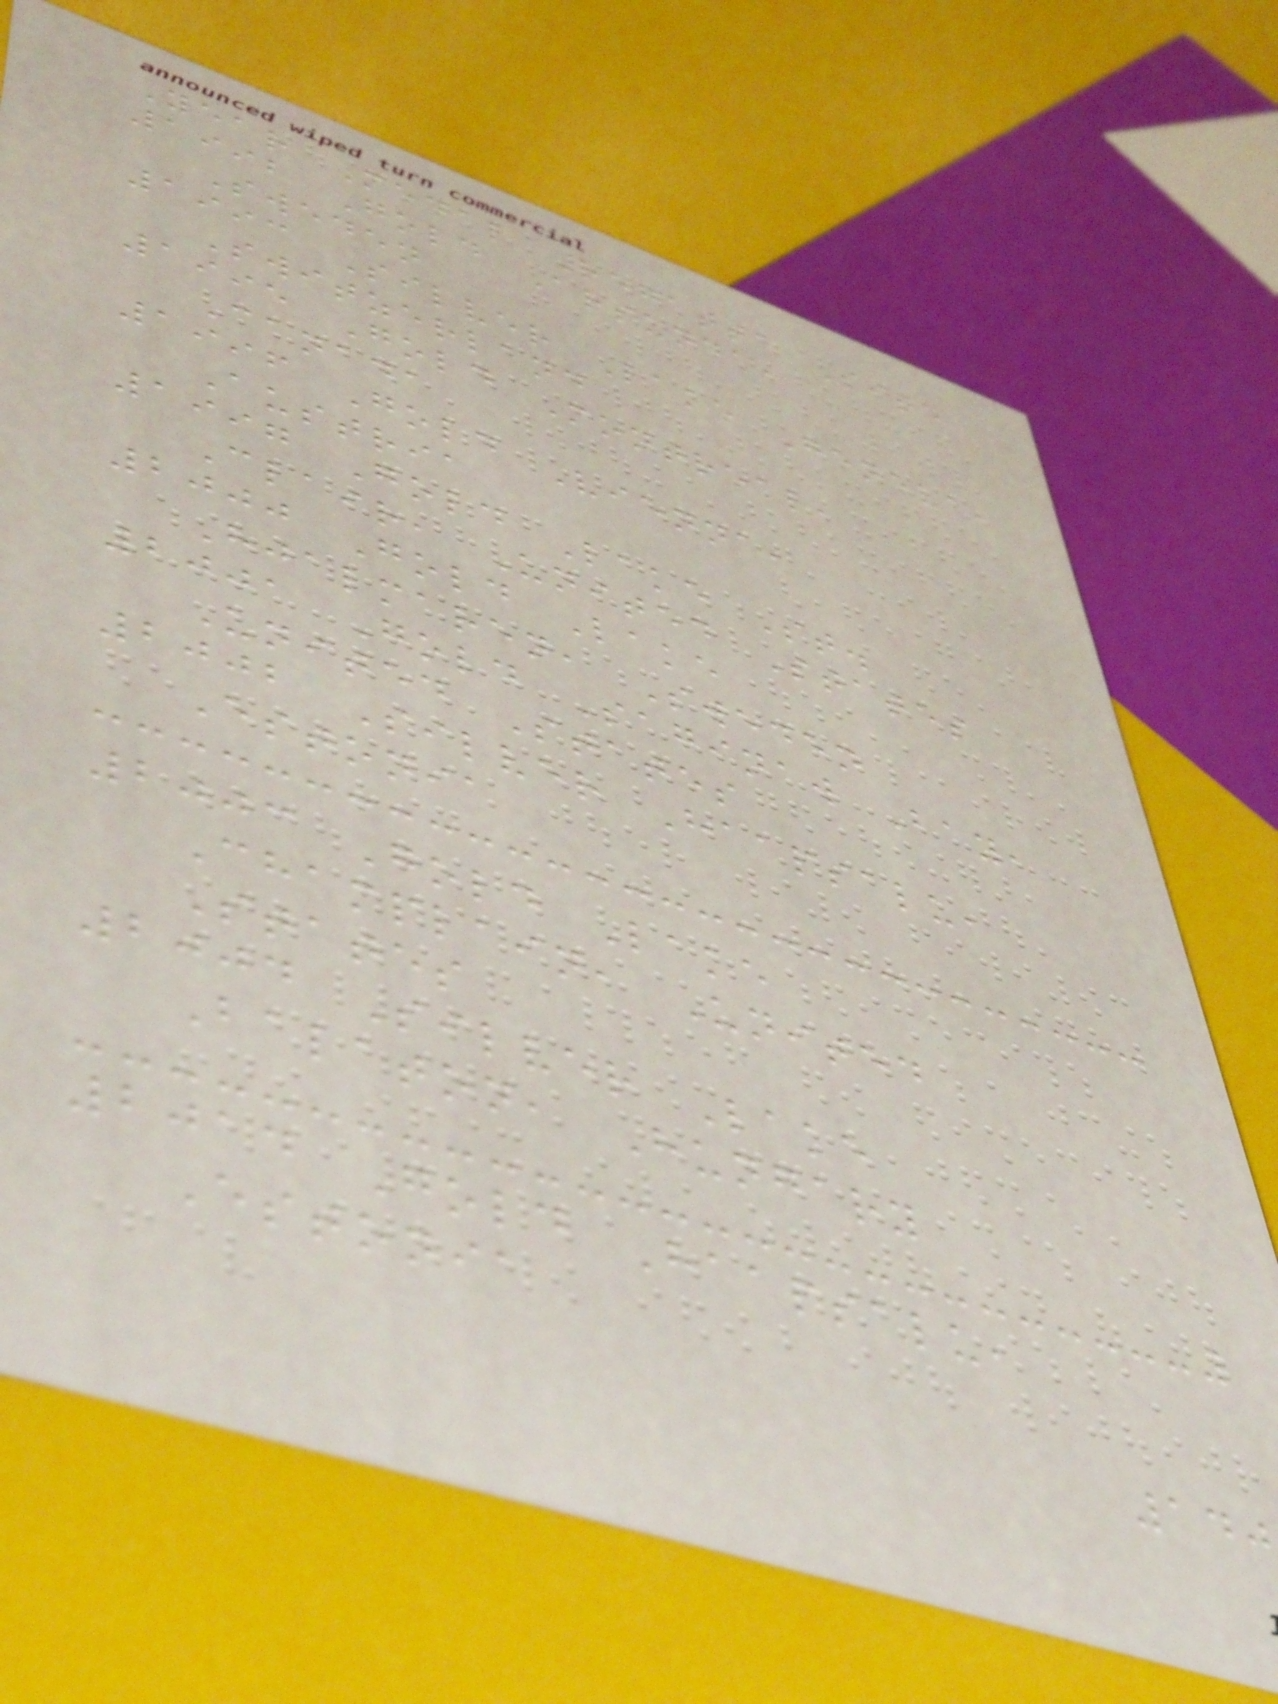Year Medal Regatta Site
1992 Gold Arsunda,
Sweden
1993 Silver Lake Geneva,
Switzerland
1995 Gold Montreal,
Canada
1996 Gold Vienna,
Austria
1997 Gold Lake St.
Clair, United States
2000 Gold Lake
Hjalmaren, Sweden
2001 Gold Saginaw Bay,
United States
2002 Silver Haapsalu,
Estonia
2003 Gold Lake
Champlain, United
States
2004 Silver Lake
Balaton, Hungary
2014 Gold Haapsalu,
Estonia
140
